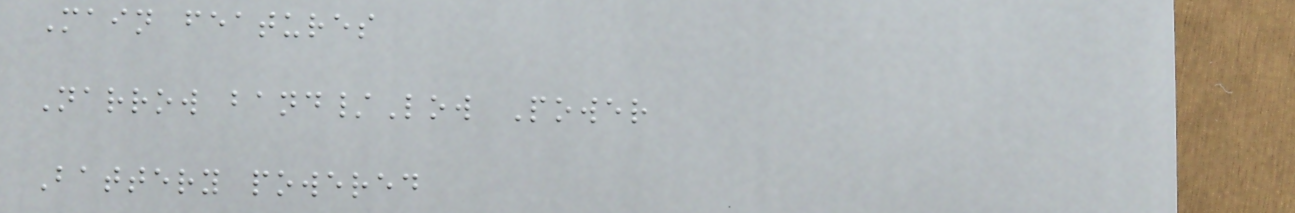Main features
Narrow band/Low Power
Battery powered
